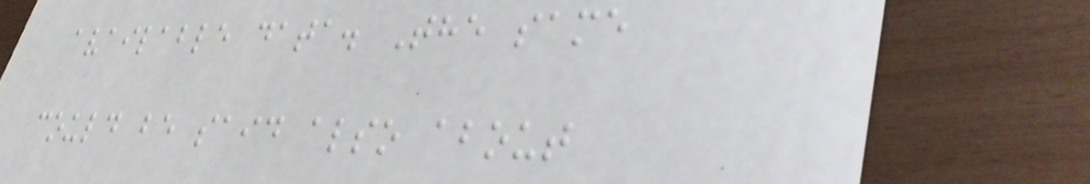available data. The same
could be said also about
